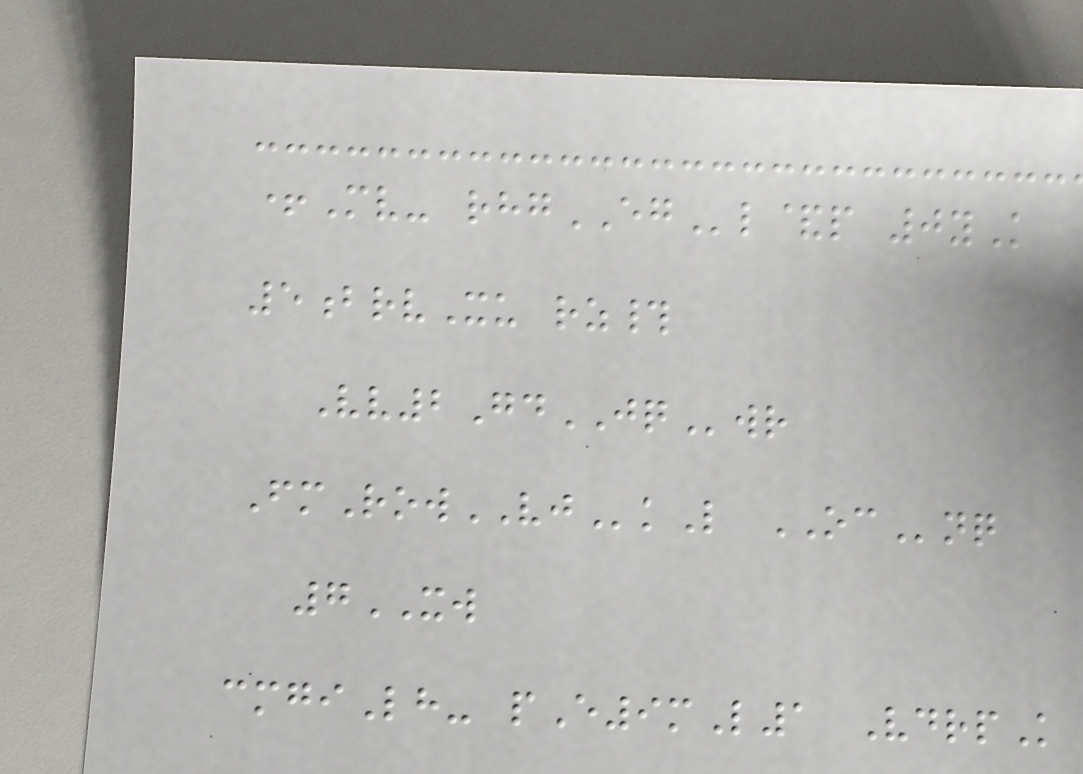+Mv- rhgEGl&p 0yK
5brvXu rz#
Vv2GdJQwr
FmRowVJkL OCnq
7XW
cmgiLh- pE9mL1 VdrpK
